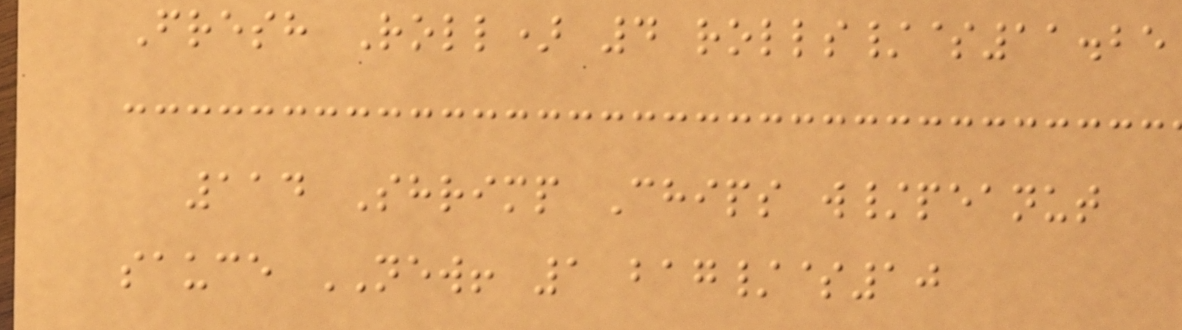Fresh Roll) 4 rolls/$11.25
114 Shrimp Chips w/peanut
sauce NEW! 1 bag/$10
